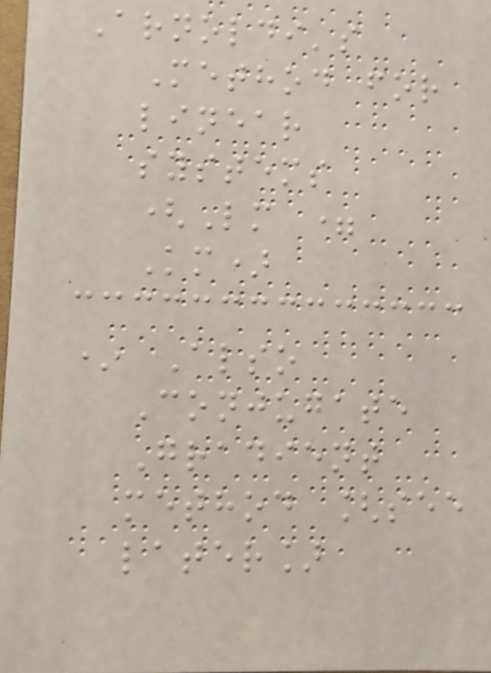Arnoldi's
Method for
linear
systems
(Lm =
Km)
* Also
Conjugate
Gradient
method [see
later]
